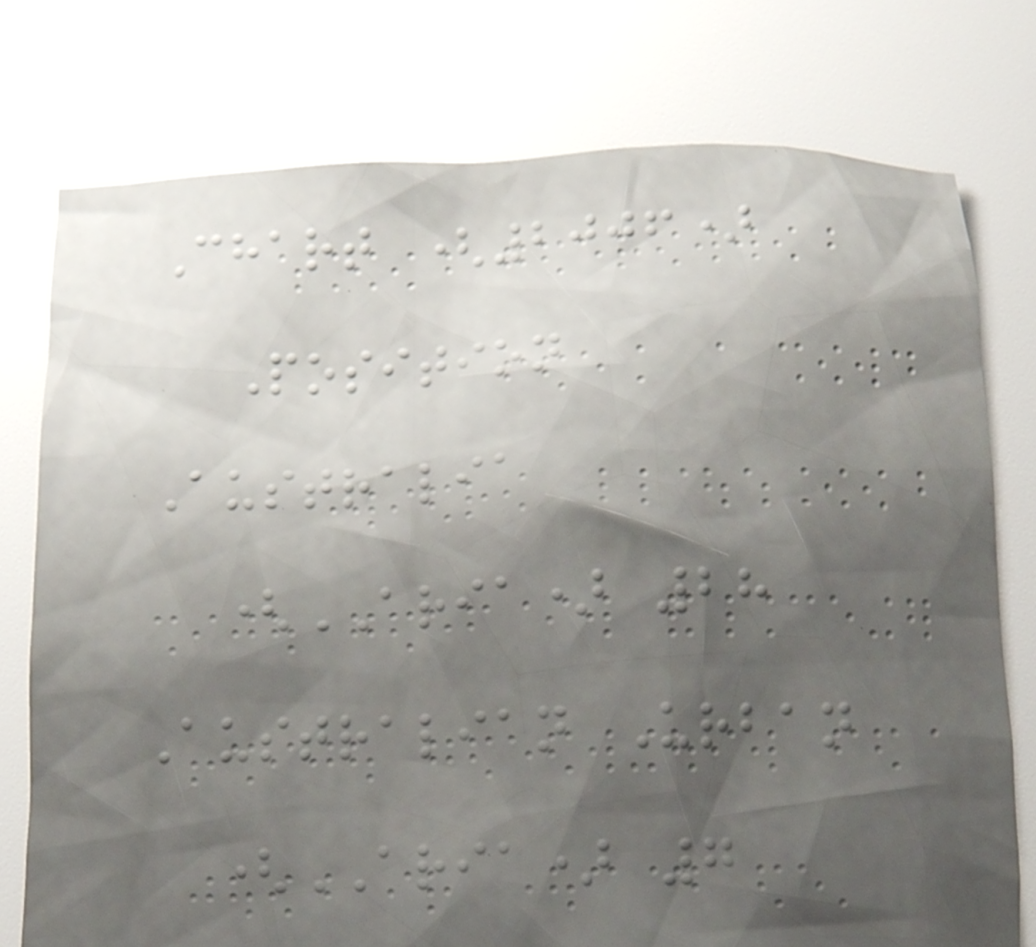Chart (2006)
Position
Australia
(ARIA) 28
Australian Urban
(ARIA) 7
